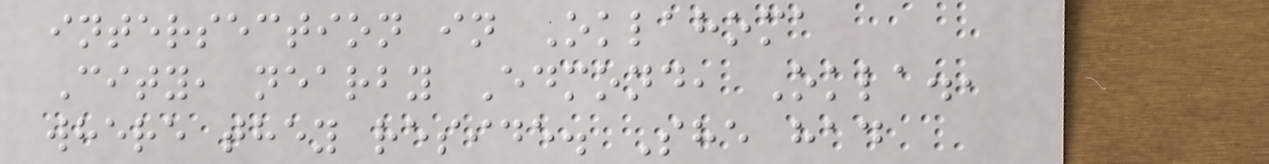intersection in Oklahoma
City, nearby Edmond, Okla.,
where they reside. She had
